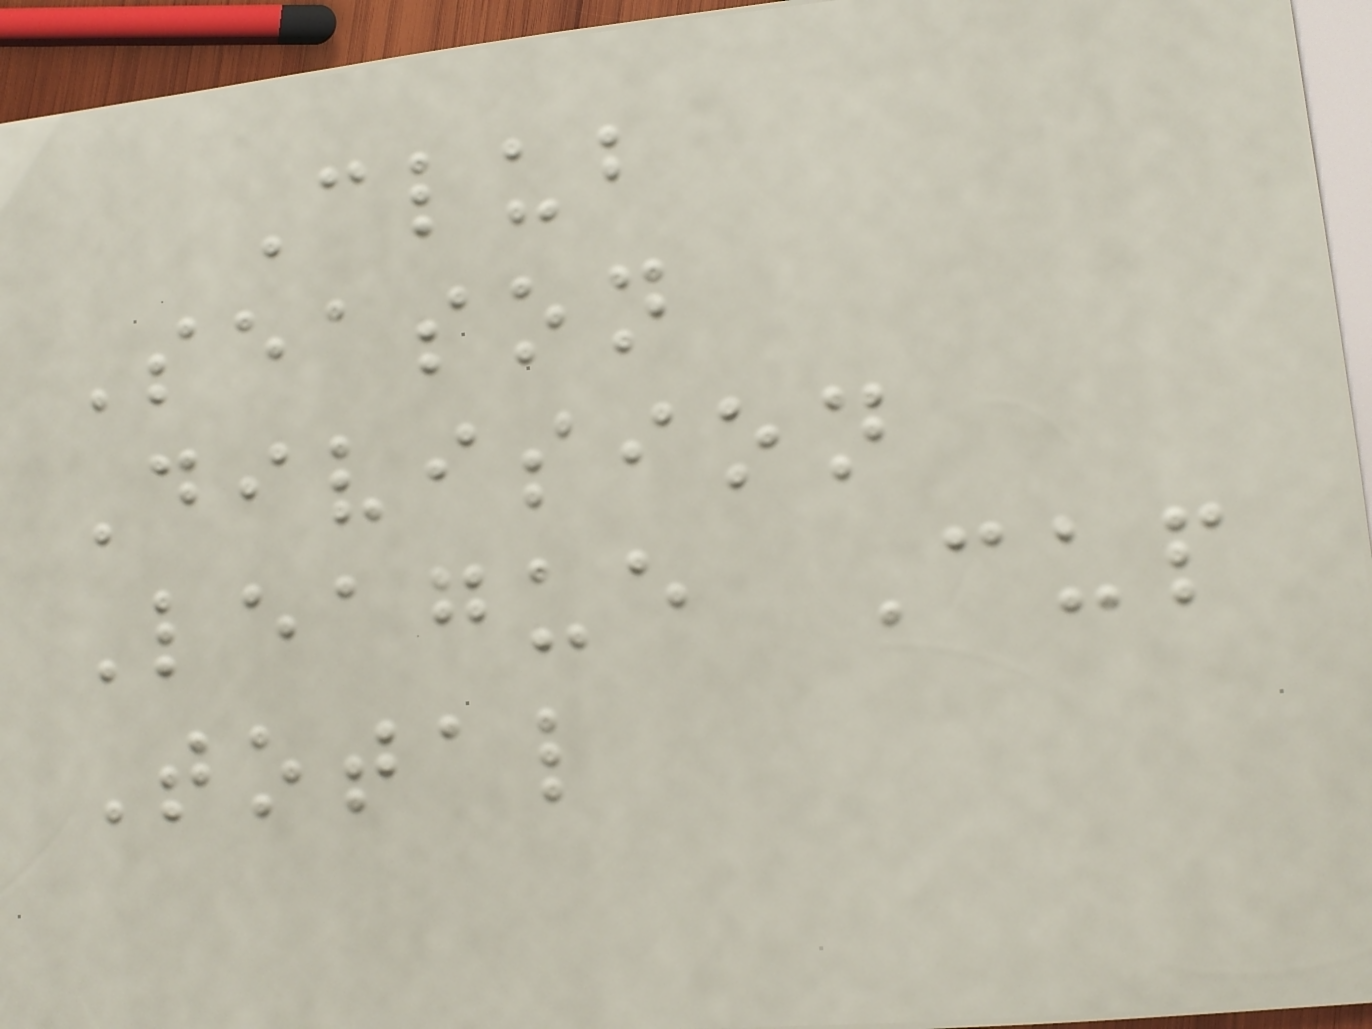Club
Season
Division
League Cup
Total
